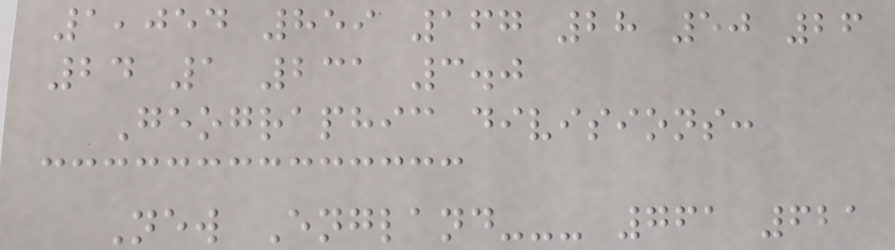1,054 859 167 28 50 26
24 1 231 3.0
Geographic divisions:
New England--- 761 621
